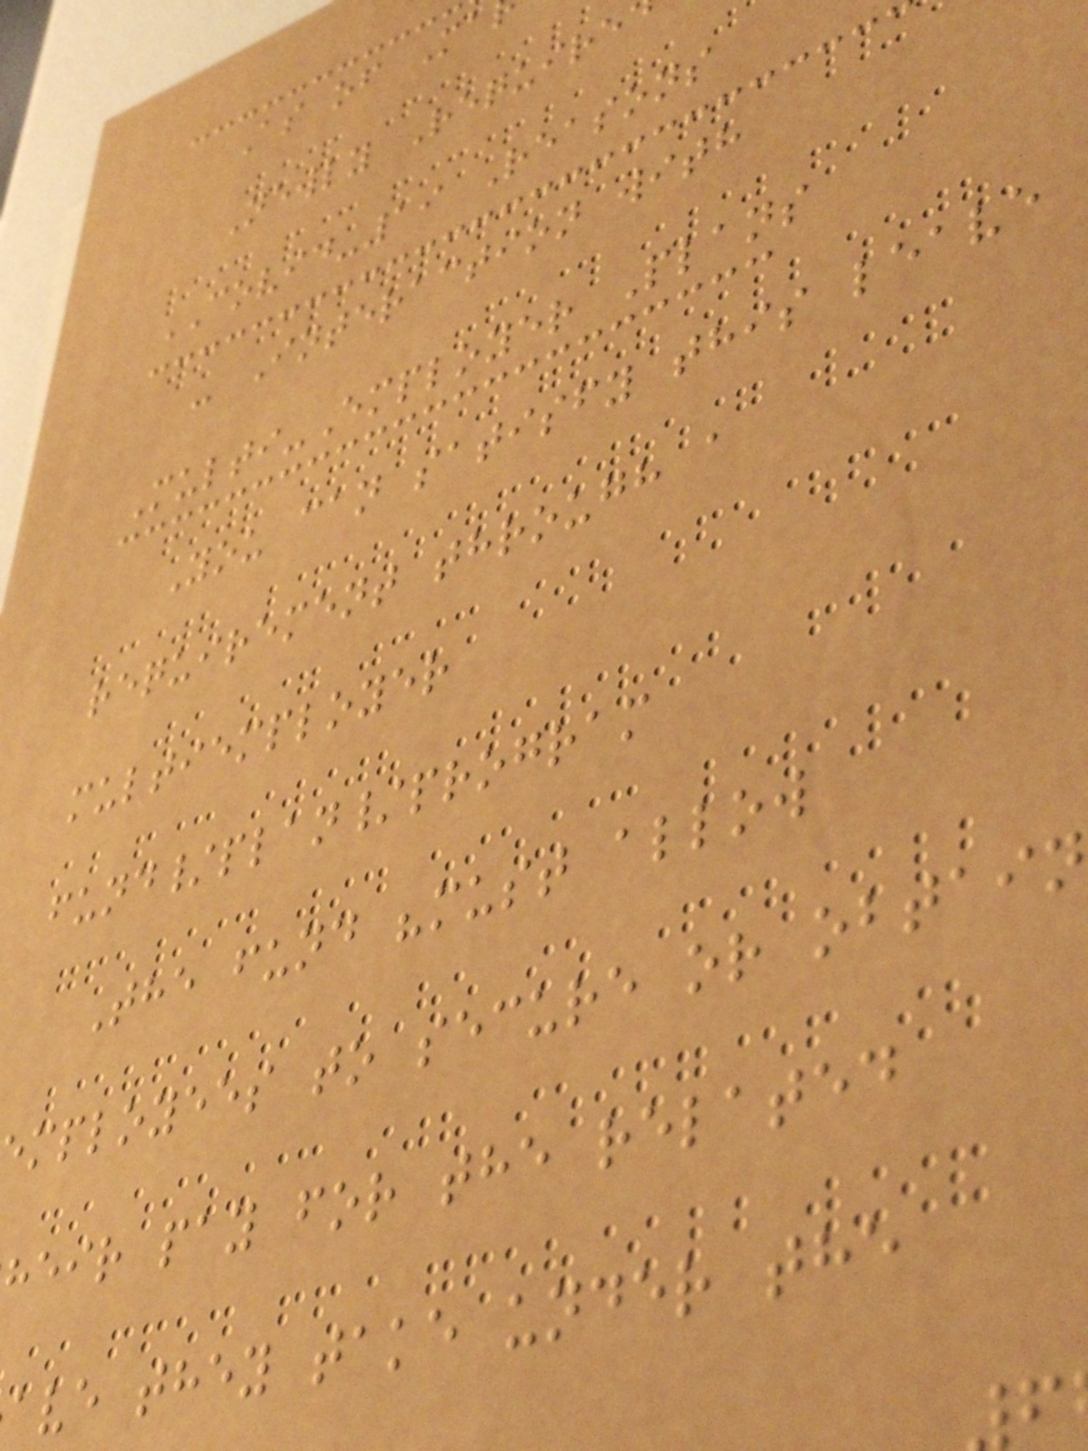As of Ma
Newly Require
COVID-19 Reasons
- Interaction with
Multi-Employer Plans
You can satisfy this leave
requirement through a
multiemployer
fund/plan/program
The fund "must allow
mployees to secure or obtain
heir pay for the related
ave they take under the
